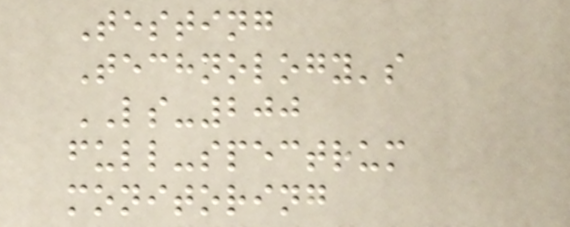Testing
Technology's
LS-200
full-spectrum
monitoring
